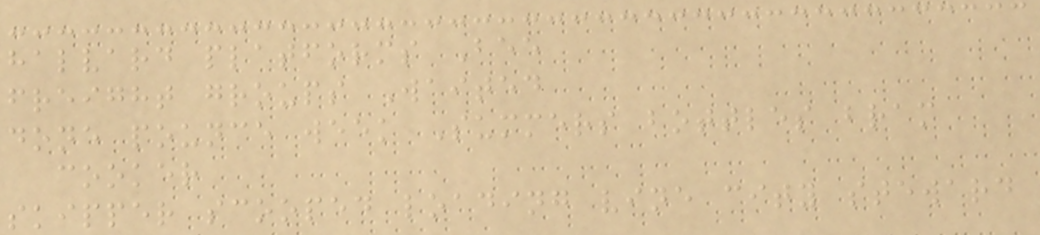halvard platforms Bee
freight groups Waited
done pounce week Summers bottles bram
cooker
skipper scooped loading vine city steward
